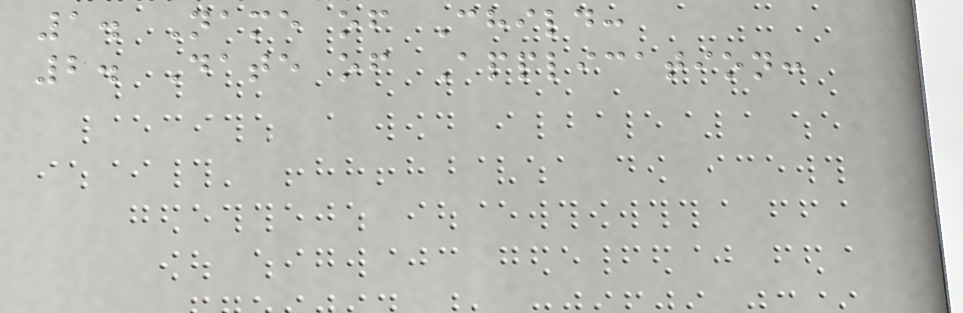1. Name of Child:
2. Date of Application:
